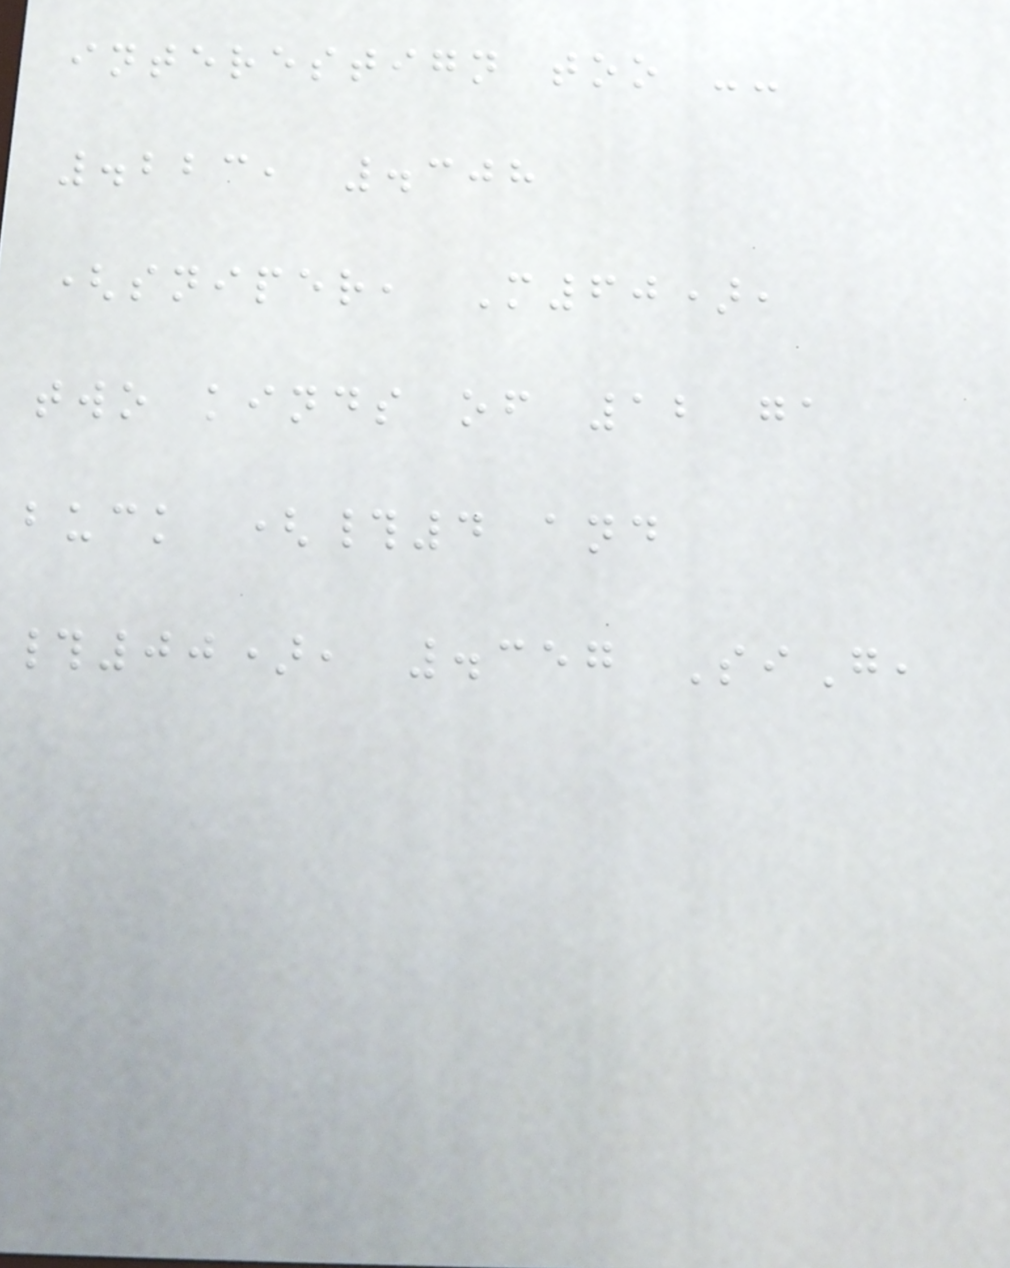interestign too --
.223, .308
(sniper, M60),
two kinds of 12 ga
buck (#4 and
#00), .357 SiG,
